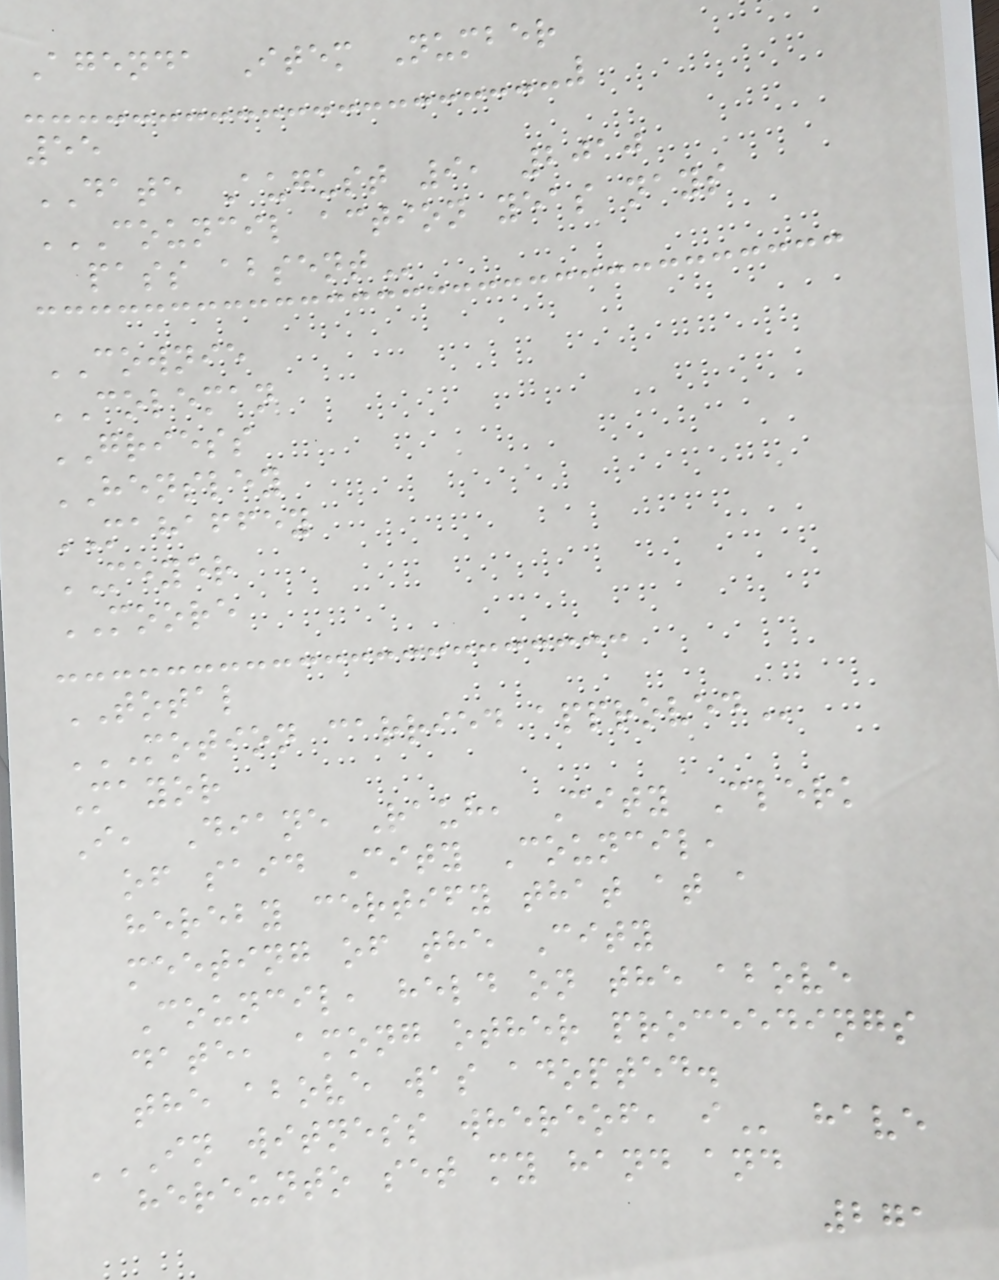Agenda Item Number
55
DATE August 9, 2010
COUNCIL ACTION YEAS NAYS
PASS ABSENT
COWNIE
COLEMAN
GRIESS
HENSLEY
MAHAFFEY
MEYER
MOORE
TOTAL
MOTION CARRIED APPROVED
Mayor
I, Diane Rauh, City Clerk
of said City Council,
hereby certify that at a
meeting of the City
Council, held on the above
date, among other proceedings
the above was adopted.
IN WITNESS WHEREOF, I have
hereunto set my hand and
271
